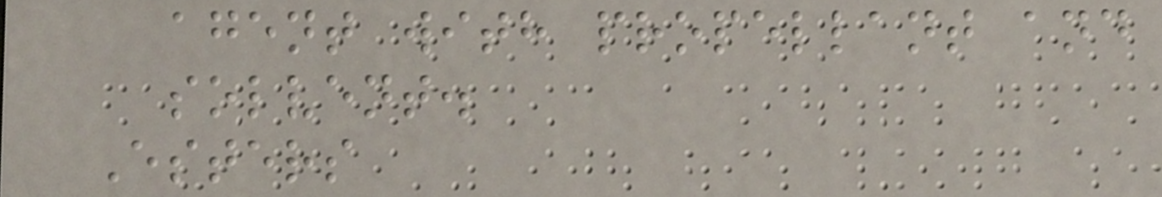agent with propellant and
solvent.
Esters
